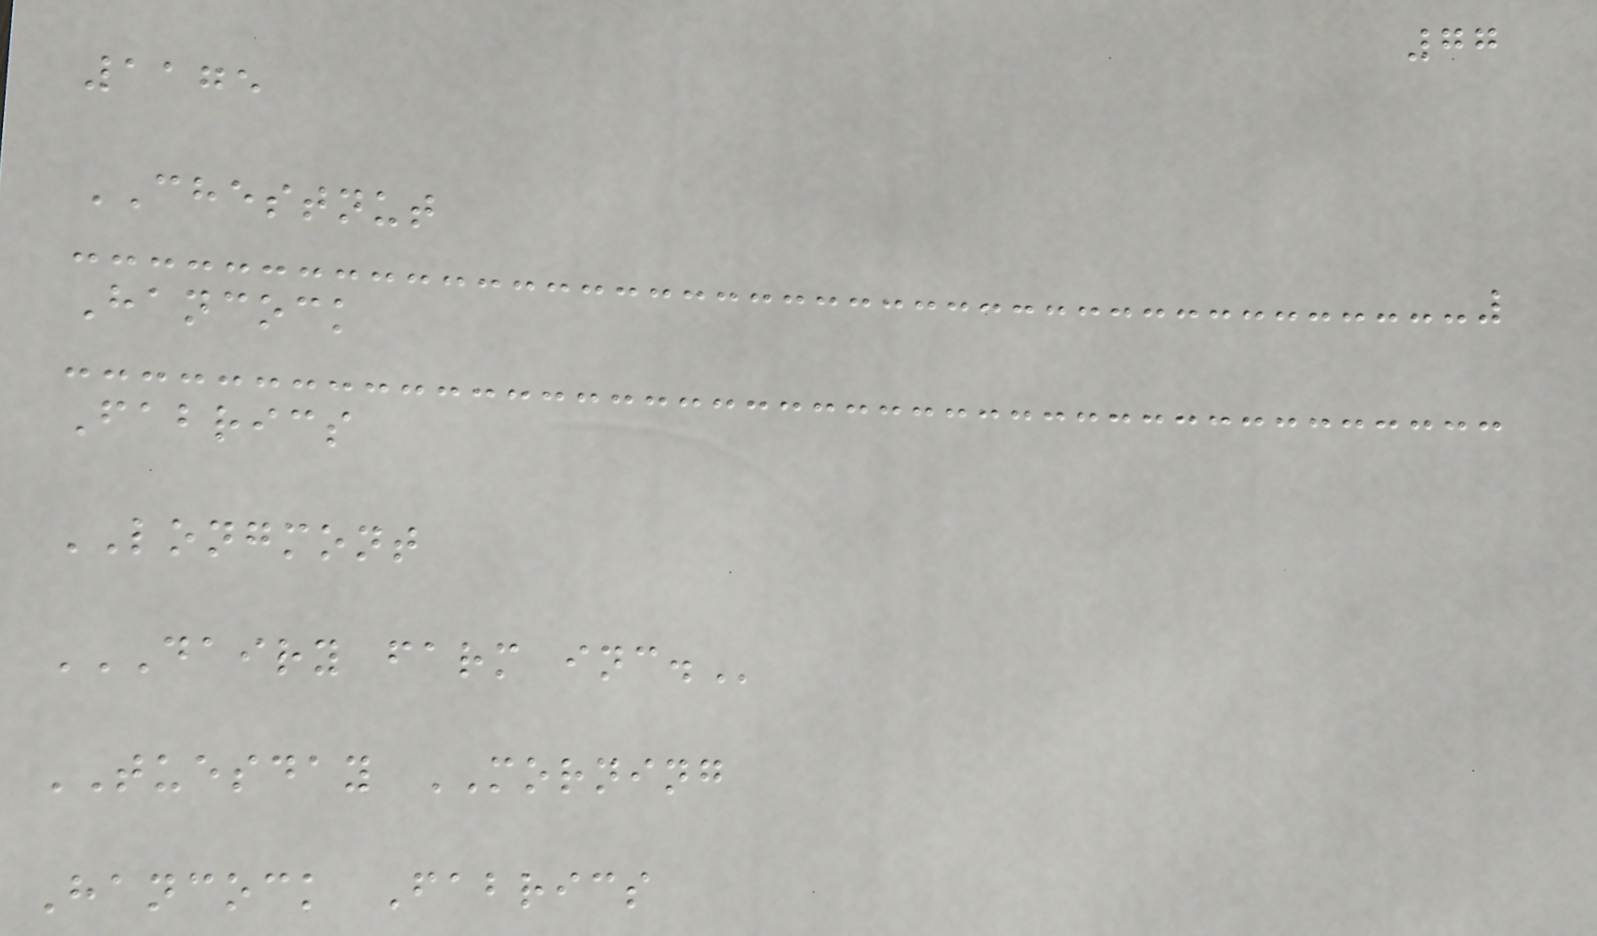77
1175
CHESTNUT
Hancock
Fabrics
LONGMONT
DAIRY FARM INC.
TUESDAY MORNING
Hancock Fabrics
